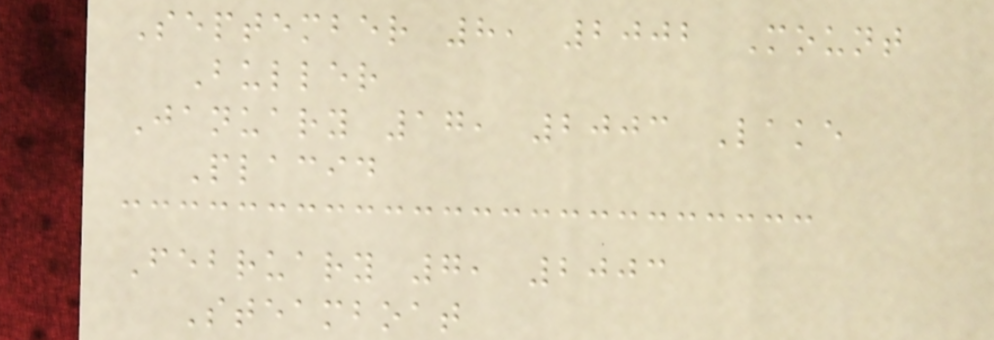September 8, 2002 Mount
Buller
January 17, 2003 Lake
Placid
February 7, 2003
Steamboat
